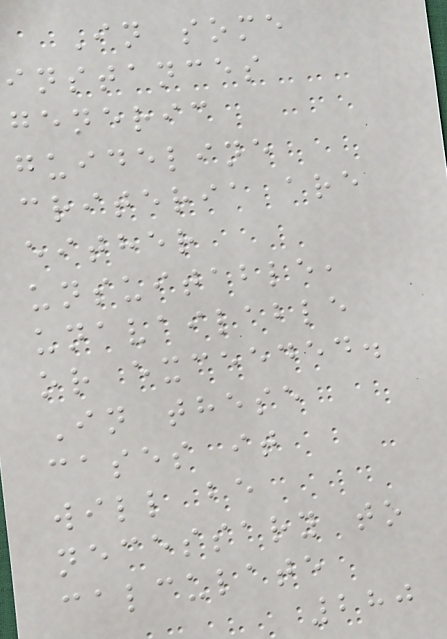In some
instances
generic
guideline
criteria are
either
unsuitable,
unavailable
or exceeded.
In these
cases it
will be
necessary to
calculate
280
